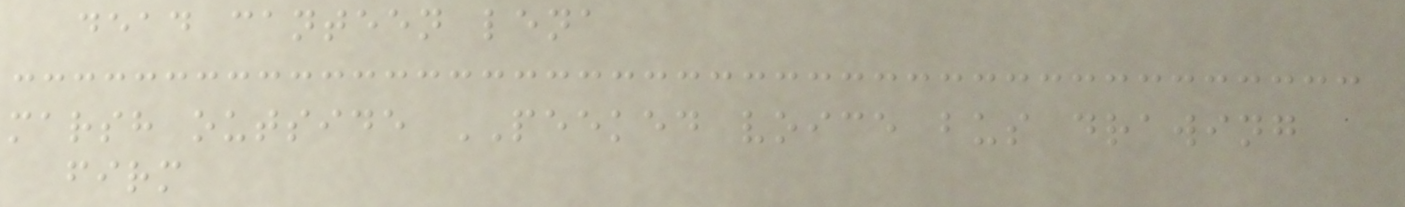dead canteen lena
marsh outside PEEKED voice bus drawing
firm
